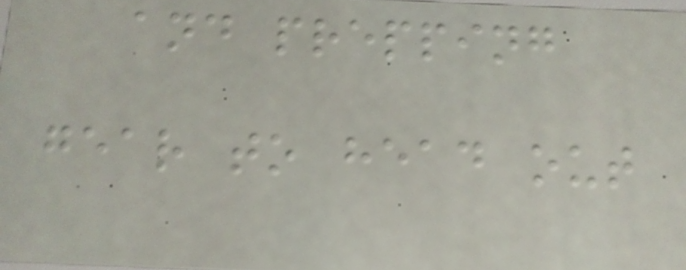and prepping
gear to head out
